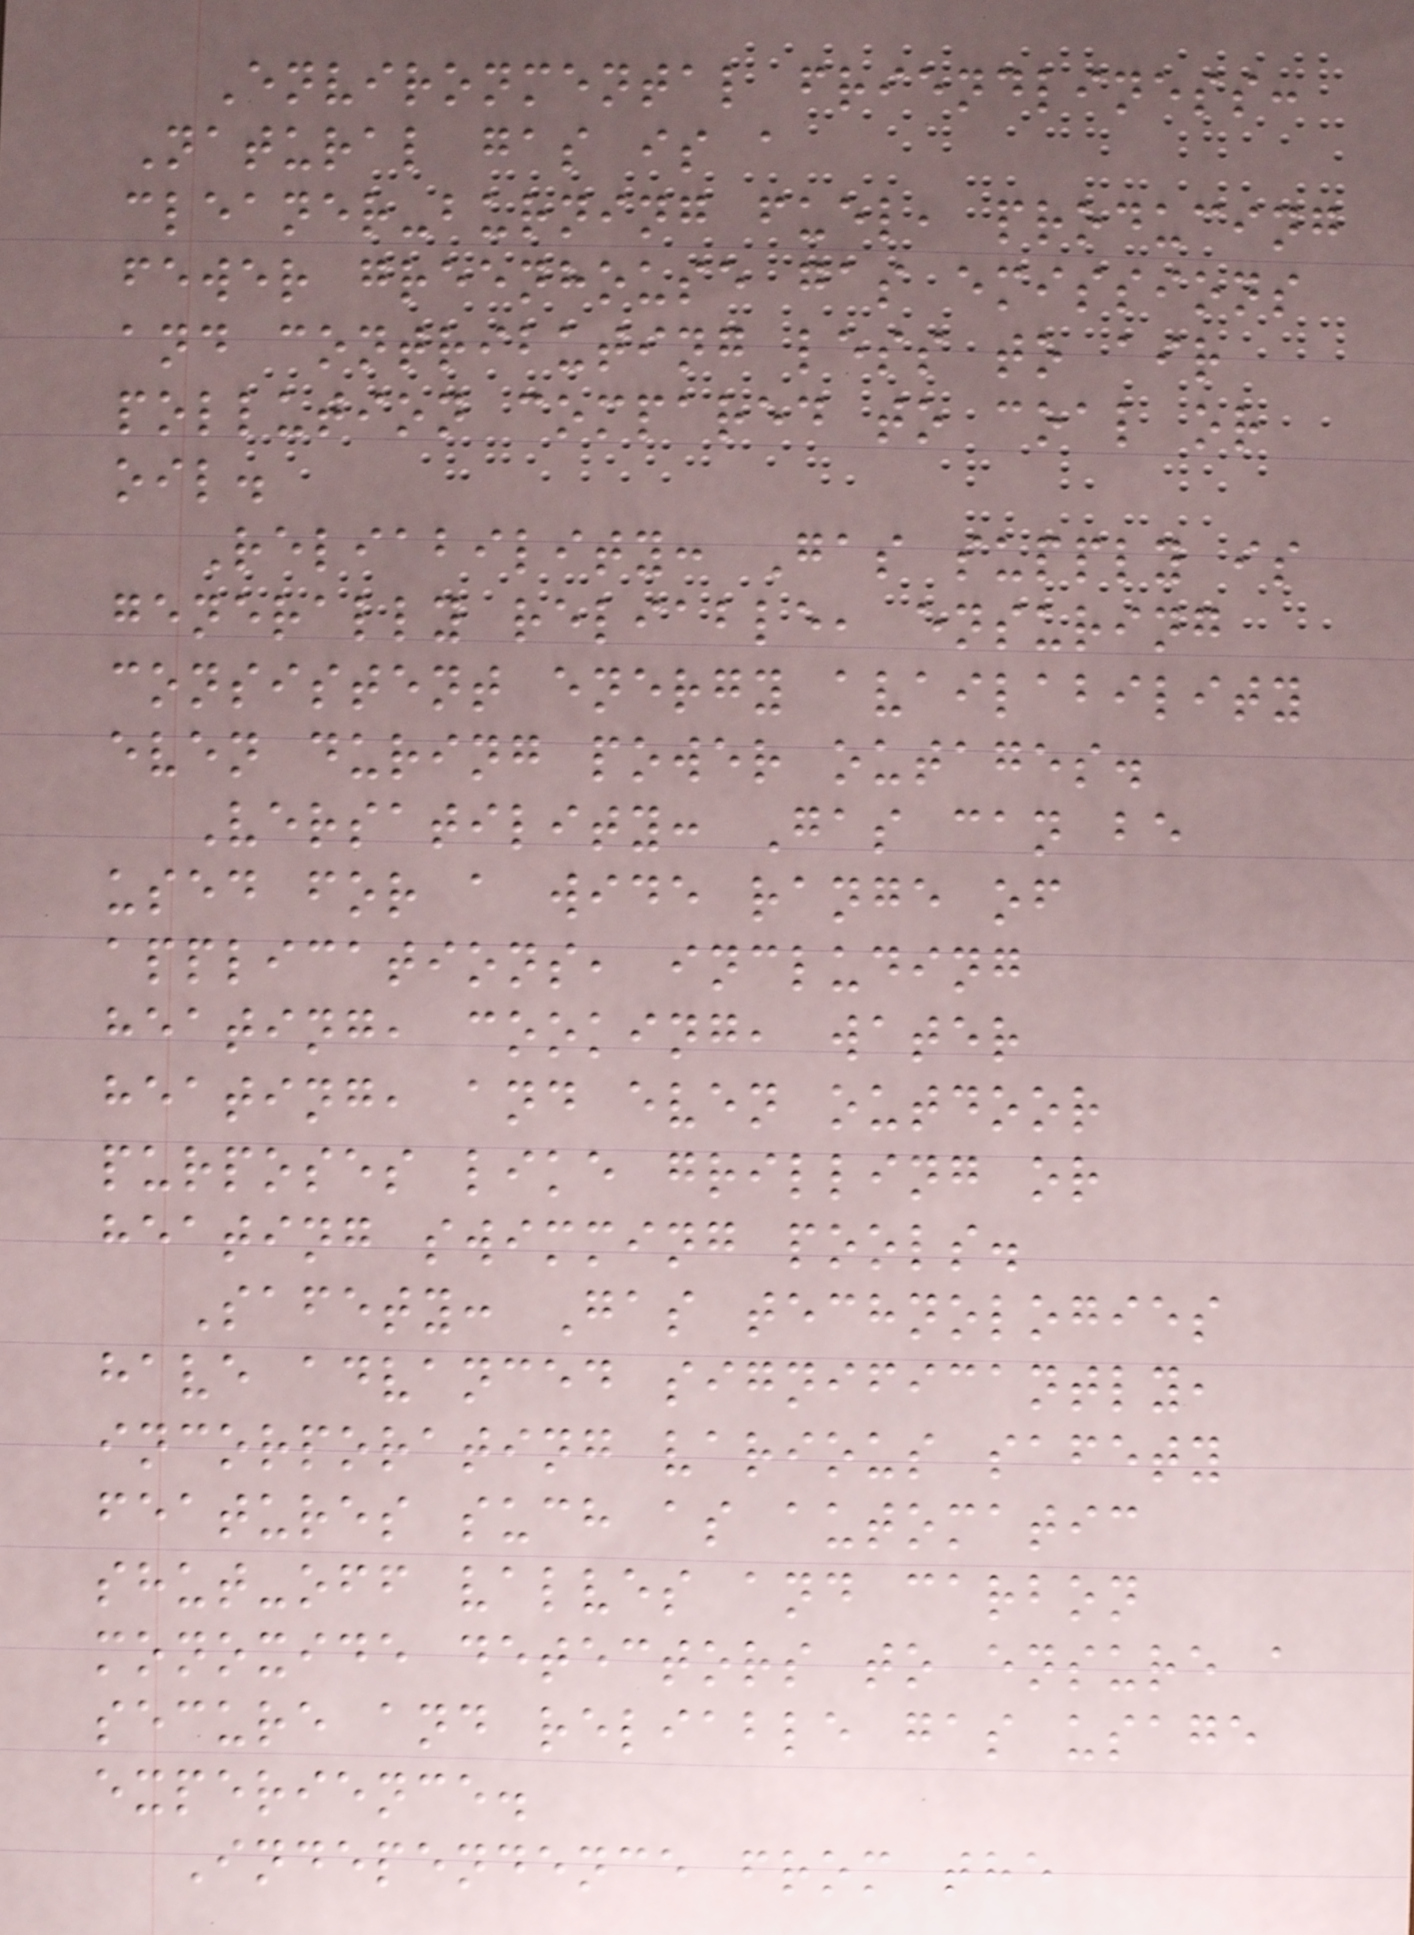Environmental friendliness:
Natural gas is a
cleaner-burning fuel, producing
fewer greenhouse gas emissions
and contributing less to air
pollution compared to coal or
oil.
Reliability: Gas supply is
generally reliable, ensuring
consistent energy availability
even during power outages.
Versatility: Gas can be
used for a wide range of
applications, including
heating, cooking, water
heating, and even outdoor
purposes like grilling or
heating swimming pools.
Safety: Gas technologies
have advanced significantly,
incorporating various safety
features such as automatic
shut-off valves and carbon
monoxide detectors to ensure a
secure and reliable gas usage
experience.
Independence from the
